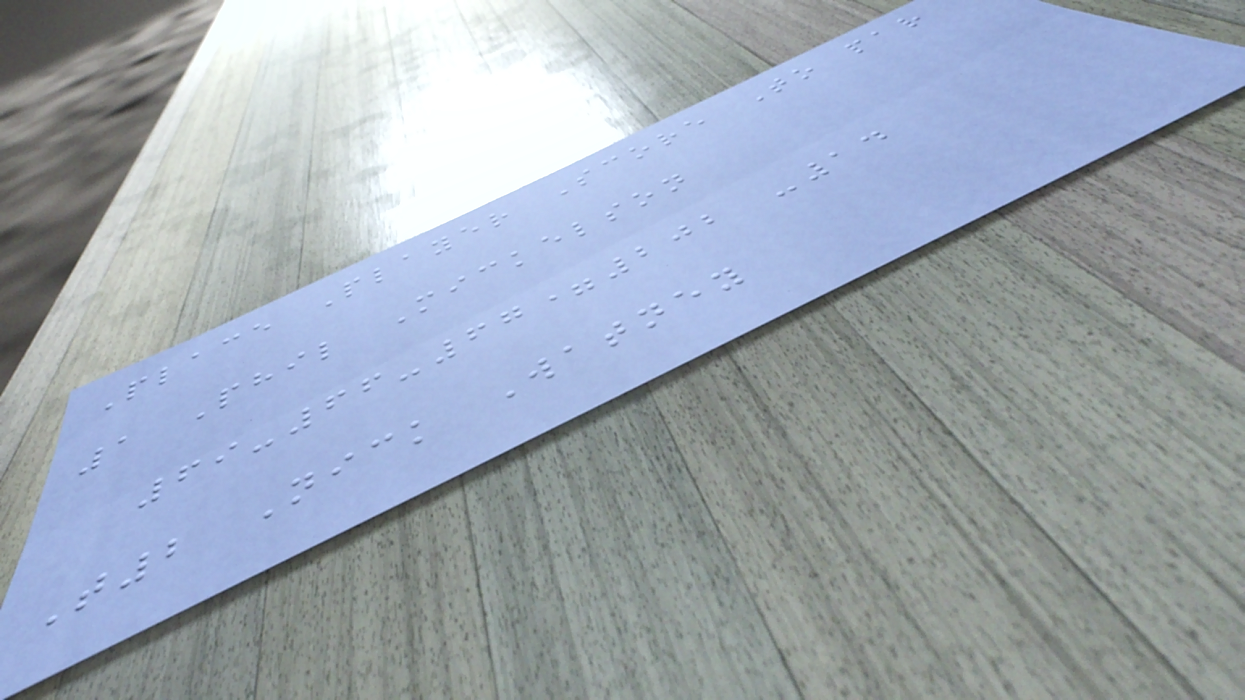Place Player Score To par
1 Phil Mickelson
69-66-67=202 -14
T2 Nick Watney
